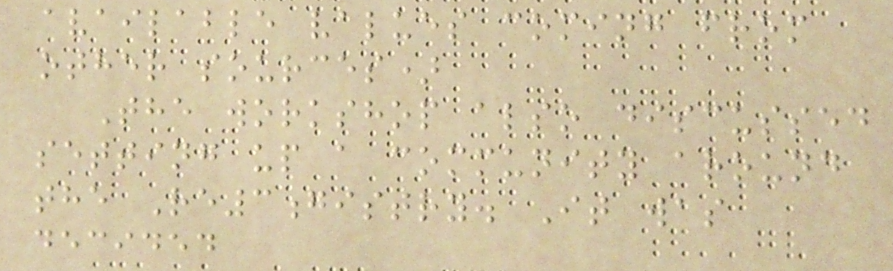available values coming from
other sources)
The workshop also discussed
setting up a community around
the Re3gistry. It was
decided
